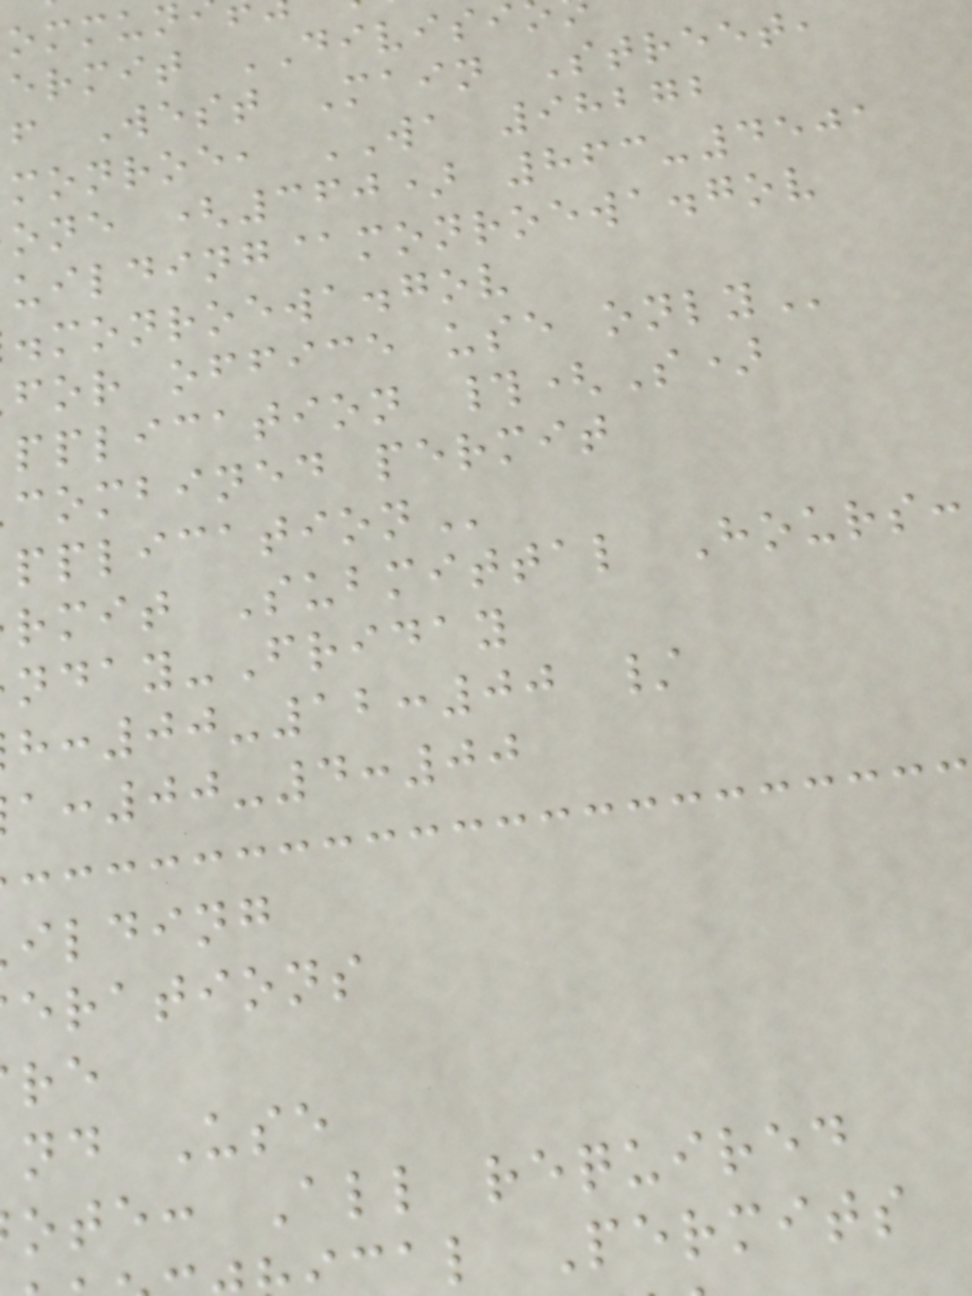ermit DIVISI
f West Main Street,
monroe, WA 98272
one (360) 863-4501
uilding@monroewa.gov
.monroewa.gov
for office use
pplication #(S)
combined permit
rmit Submittal Hours:
nday-Friday
:00-12:00 /
:00-4:00
ilding
erations
nd Use
ote: All required
al Permits
